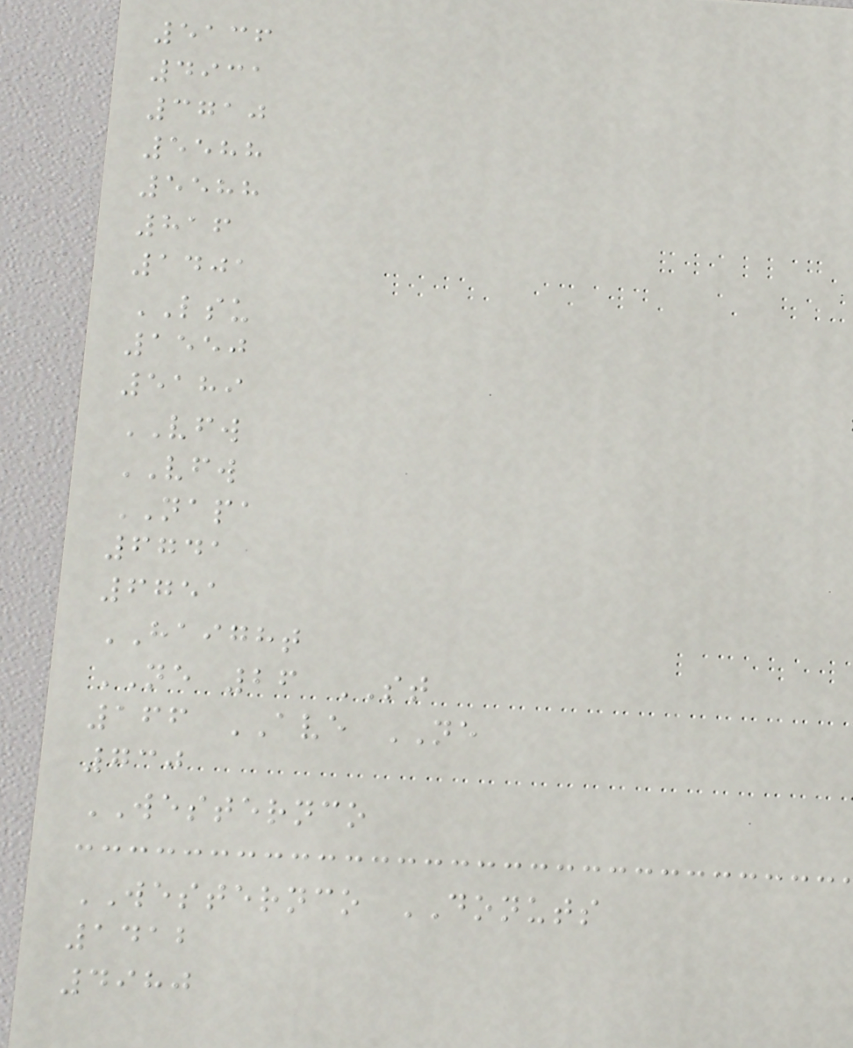5136
4931
3710
5588
5588
816
1401
LSU
1550
5189
VFW
VFW
NAPA
6741
6751
HAIGHT
NE 26 ST
166 AVE NE
730
WESTERNCO
WESTERNCO DONUTS
1412
4980
